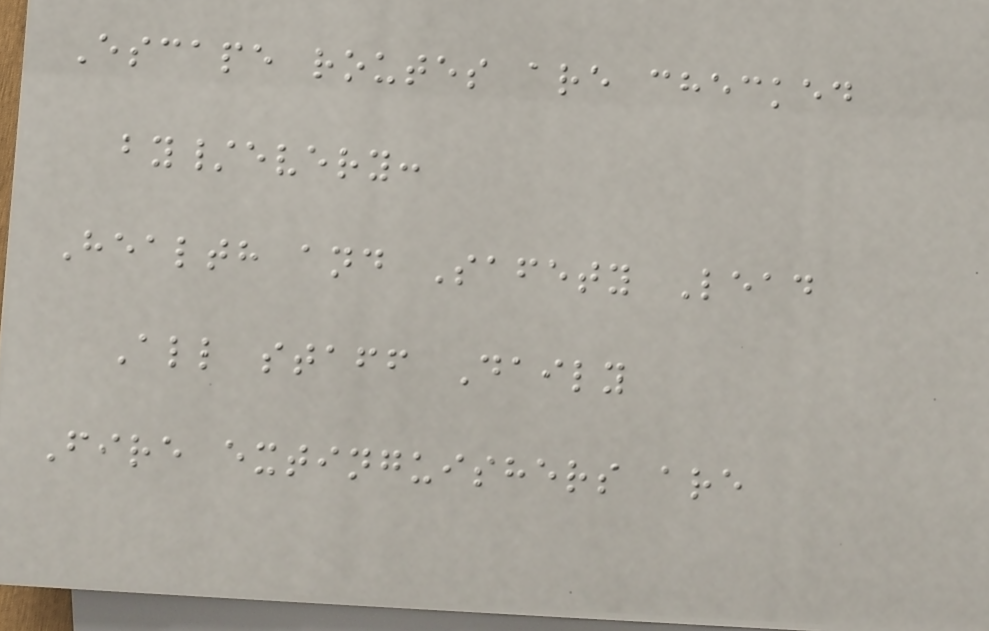Escape routes are checked
by/every:
Health and Safety Lead
All staff Daily
Fire extinguishers are
